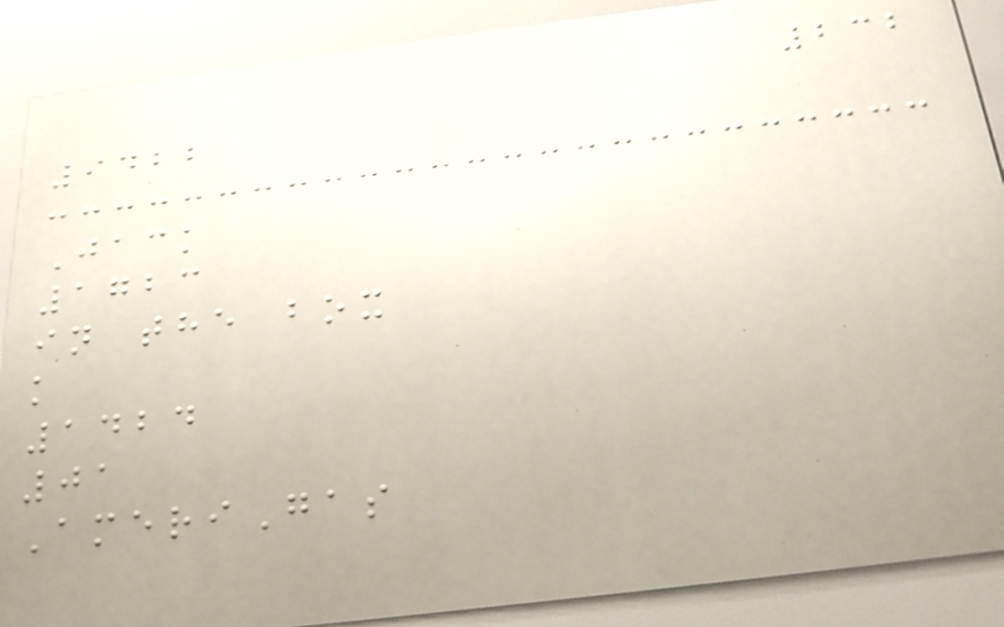232
9422
Jack
1723
in the box
k
1424
01
AmeriGas
